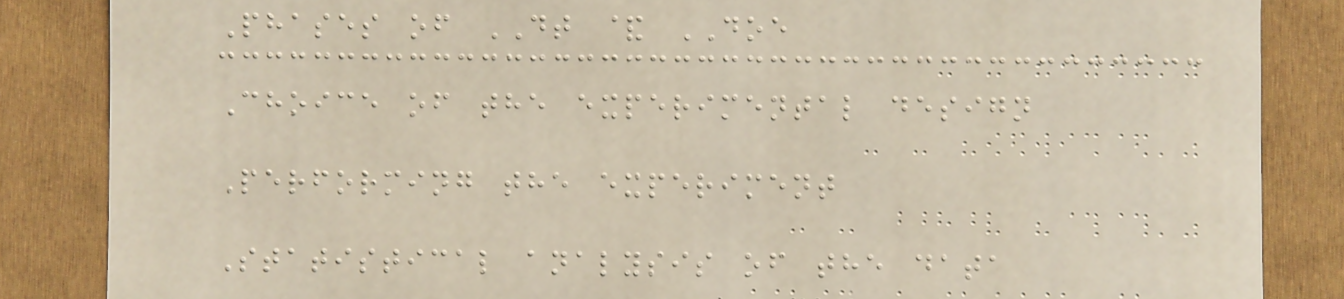Phases of DT & DOE
Choice of the experimental design
Performing the experiment
Statistical analysis of the data
